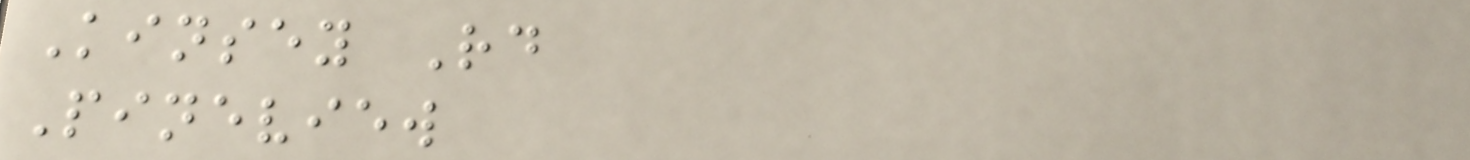Kinsey Rd
Pineview
